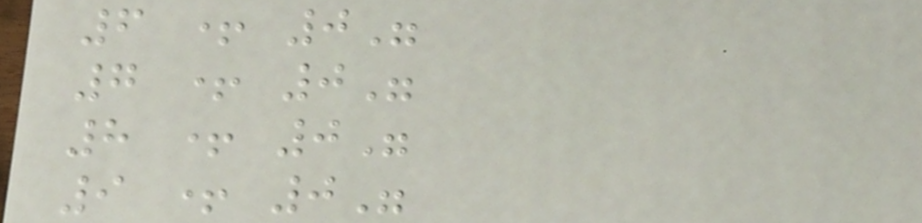6 + 0"
7 + 0"
8 + 0"
9 + 0"
